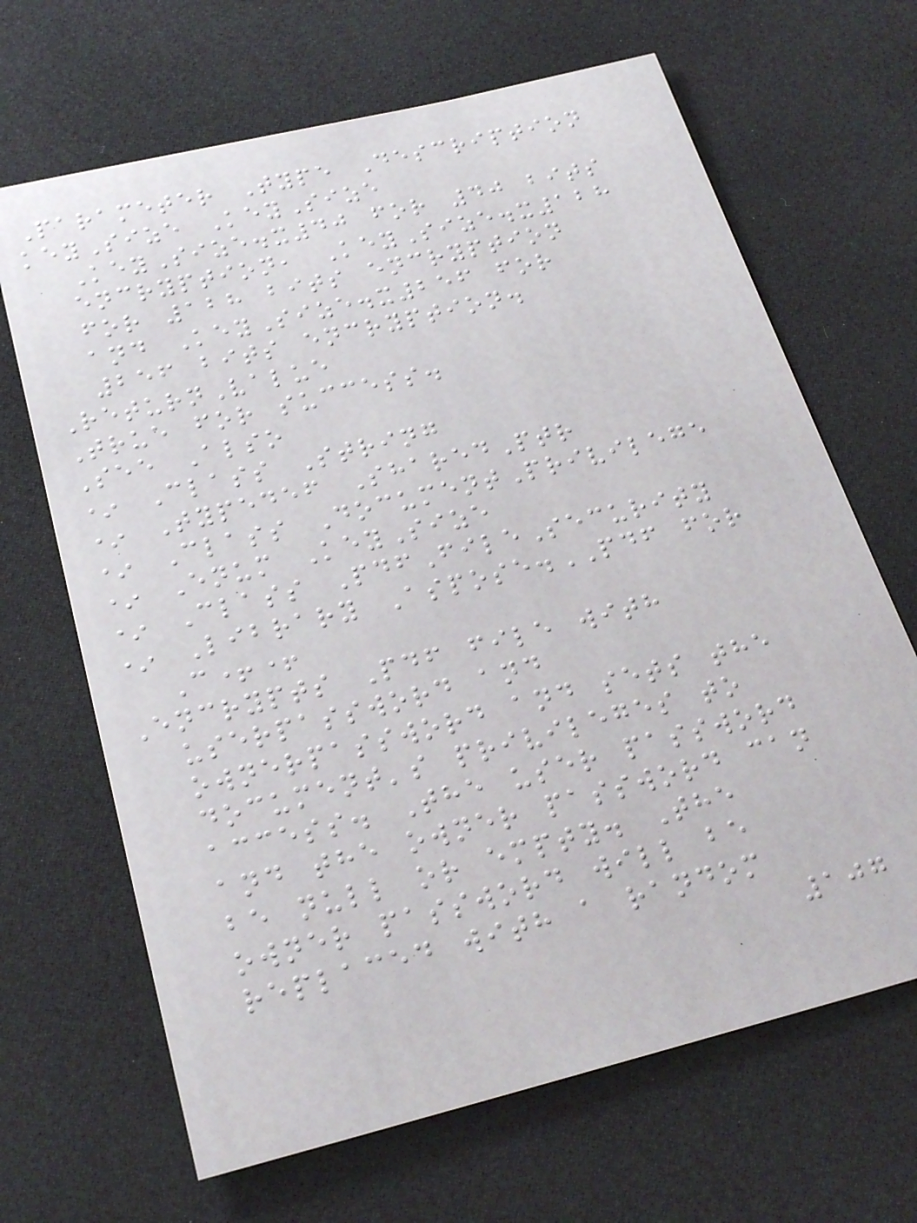Parameter Type Description
keySize KeySize
KeySize.x40 for 40 bits
encryption, KeySize.x128
for 128 bits encryption
and KeySize.x256 for
256 bits encryption.
ReturnValue
True for success.
See Also
* Class String
* Typedef SharedPtr
* Class DocumentPrivilege
* Enum KeySize
* Class PdfFileSecurity
* Library Aspose.PDF for
C++
Encrypts Pdf file with
userpassword and
ownerpassword and sets the
document's privileges to
access. The user password
and the owner password can
be null or empty. The
owner password will be
replaced with a random
107
